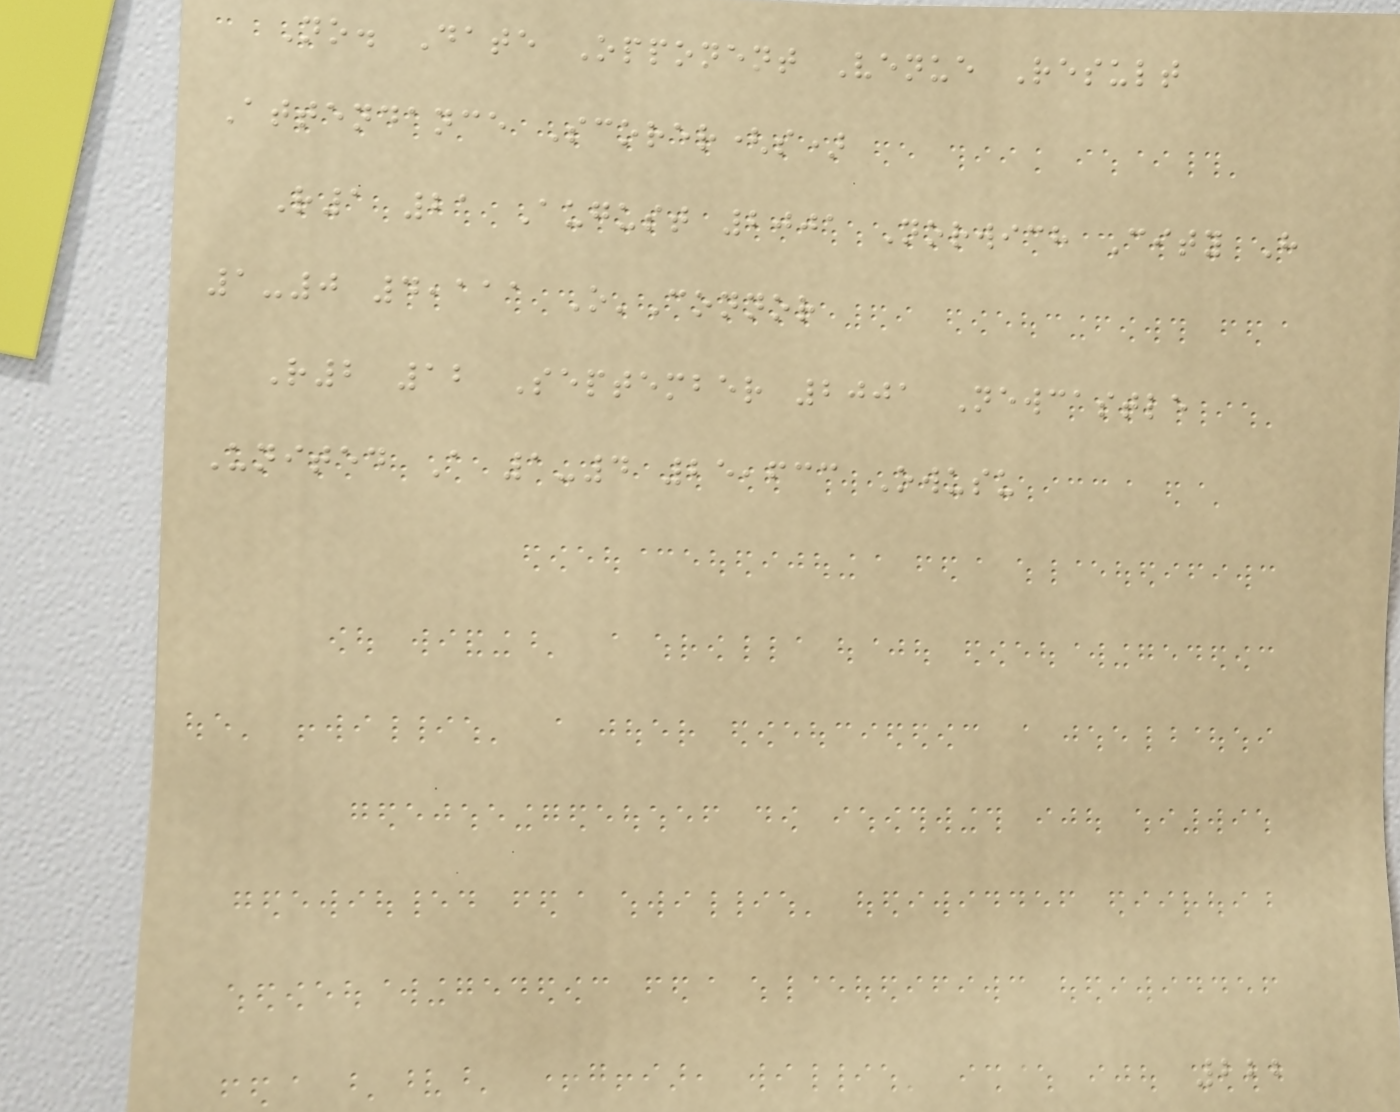No. Date Opponent Venue Result
Attendance Scorer(s)
R1 21 August 2001 Norwich City H
1-0 4,111 O'Connor
R2 12 September 2001 Newcastle
United A 1-4 25,633 Owusu
222
